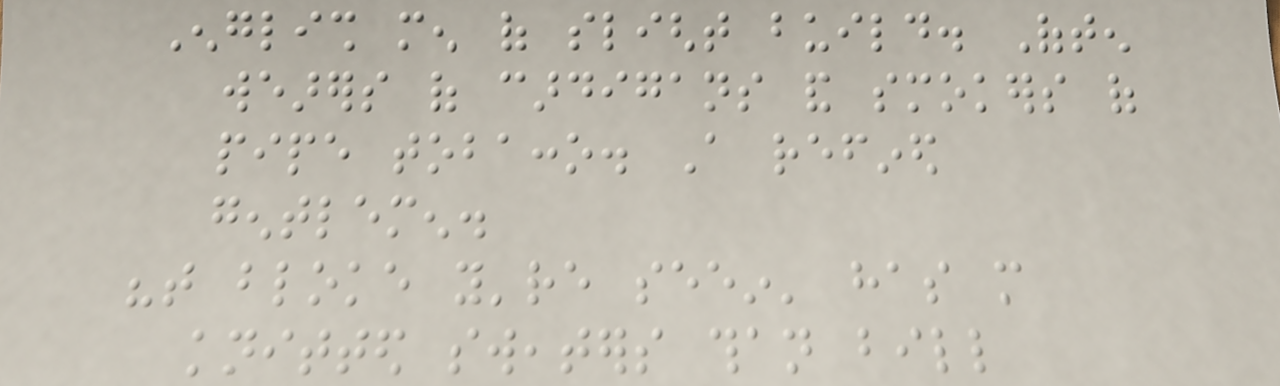English men of slight build. Often
wearers of cardigans and smokers of
pipe tobacco. A refined
gentlemen.
"that bloke you're seein' has more
knitted sweaters than bill
